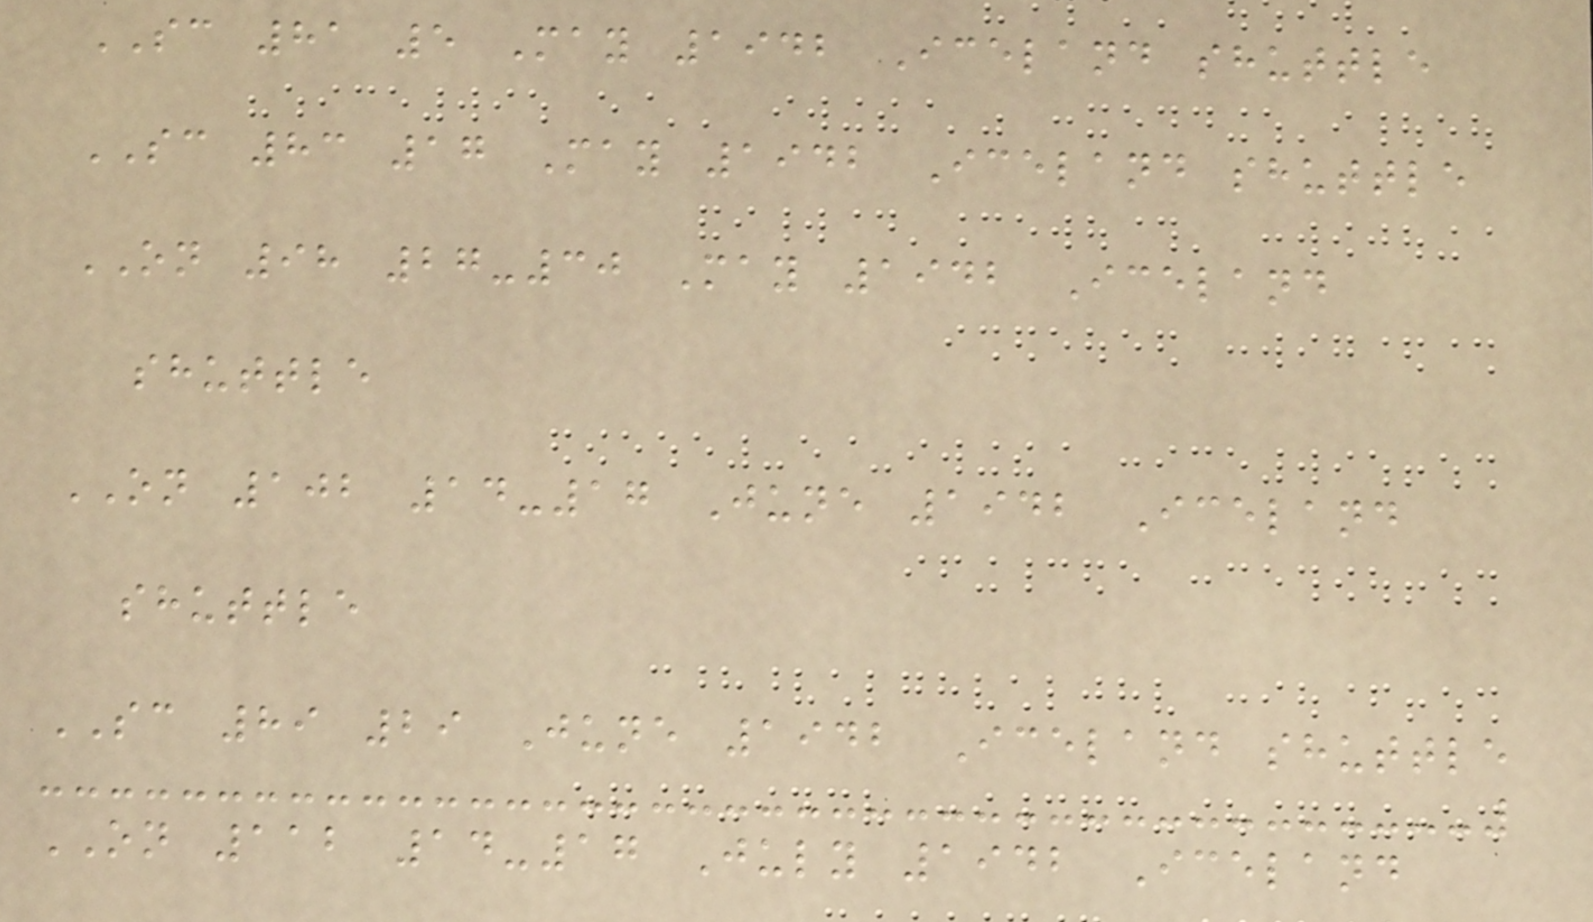SC 81 5 May 1942 Iceland shuttle
SC 83 17 May 1942 Iceland shuttle
ON 98 27-30 May 1942 Iceland
shuttle
ON 102 14-17 June 1942 Iceland
shuttle
SC 89 29 June 1942 Iceland shuttle
ON 112 14-17 July 1942 Iceland
